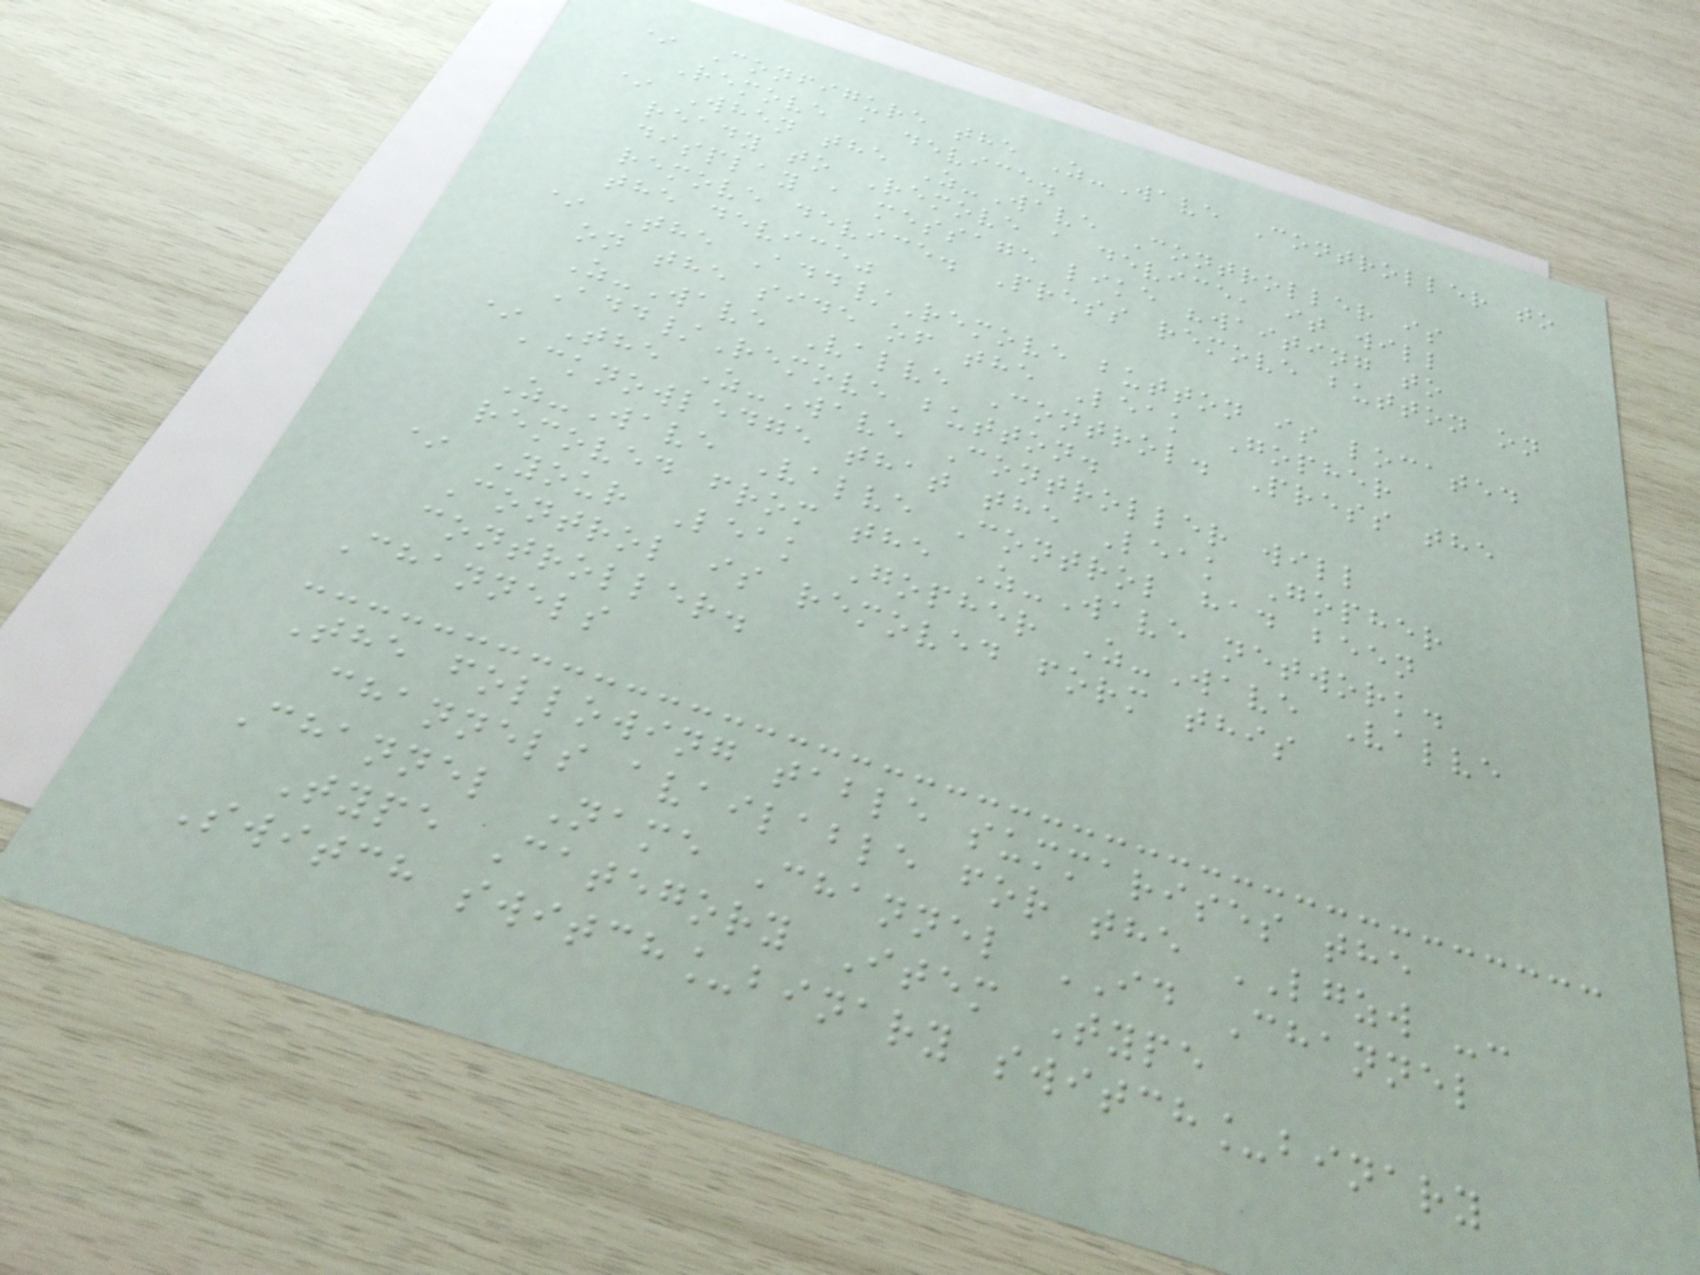* Configure the Z-Wave Controller to
Remove a device.
* When the Z-Wave Controller is
ready to Remove a device, it will
display a message like "waiting to
remove device. Press remove button on
the device"
* The Add/Remove button is located
on the side of the Leak Gopher
Z-Wave Valve Control. Press the
Add/Remove button.
* The Z-Wave Controller will
acknowledge that the Leak Gopher
Z-Wave Valve Control had been
removed from the Z-Wave network.
* Your Leak Gopher Z-Wave Valve
Control is removed form this
controller.
Channels
The following table summarises the
channels available for the LGZW -:
Channel Name Channel ID Channel
Type Category Item Type
Switch switch_binary switch_binary
